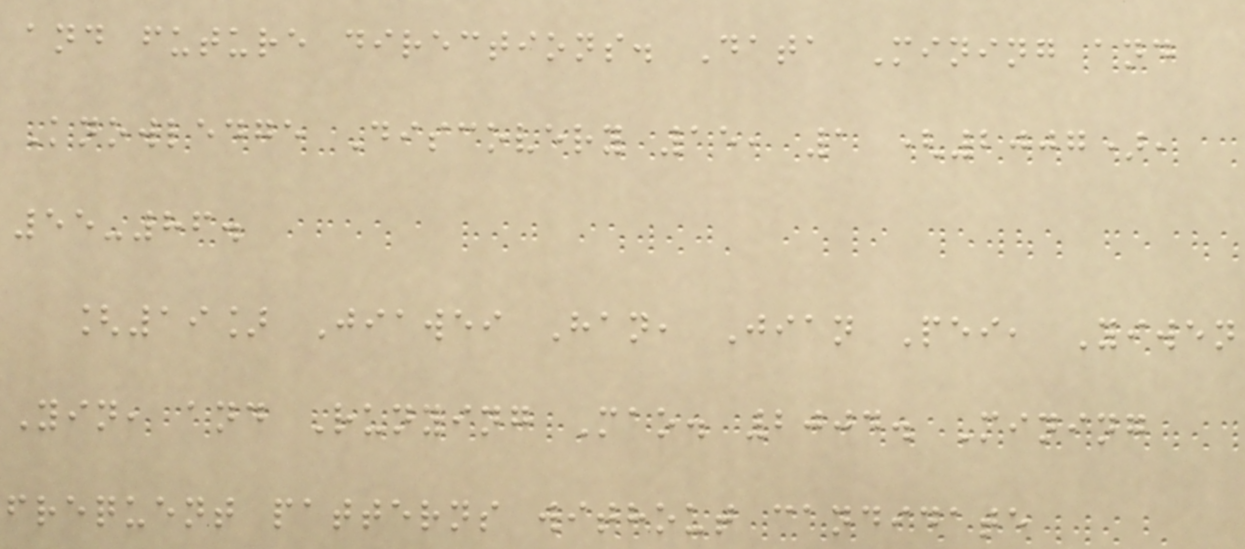and future directions. Data Mining and
Knowledge Discovery 15, 1 (2007),
55-86.
[19] Jiawei Han, Jian Pei, Yiwen
Yin, and Runying Mao. 2004. Mining
frequent patterns without candidate
